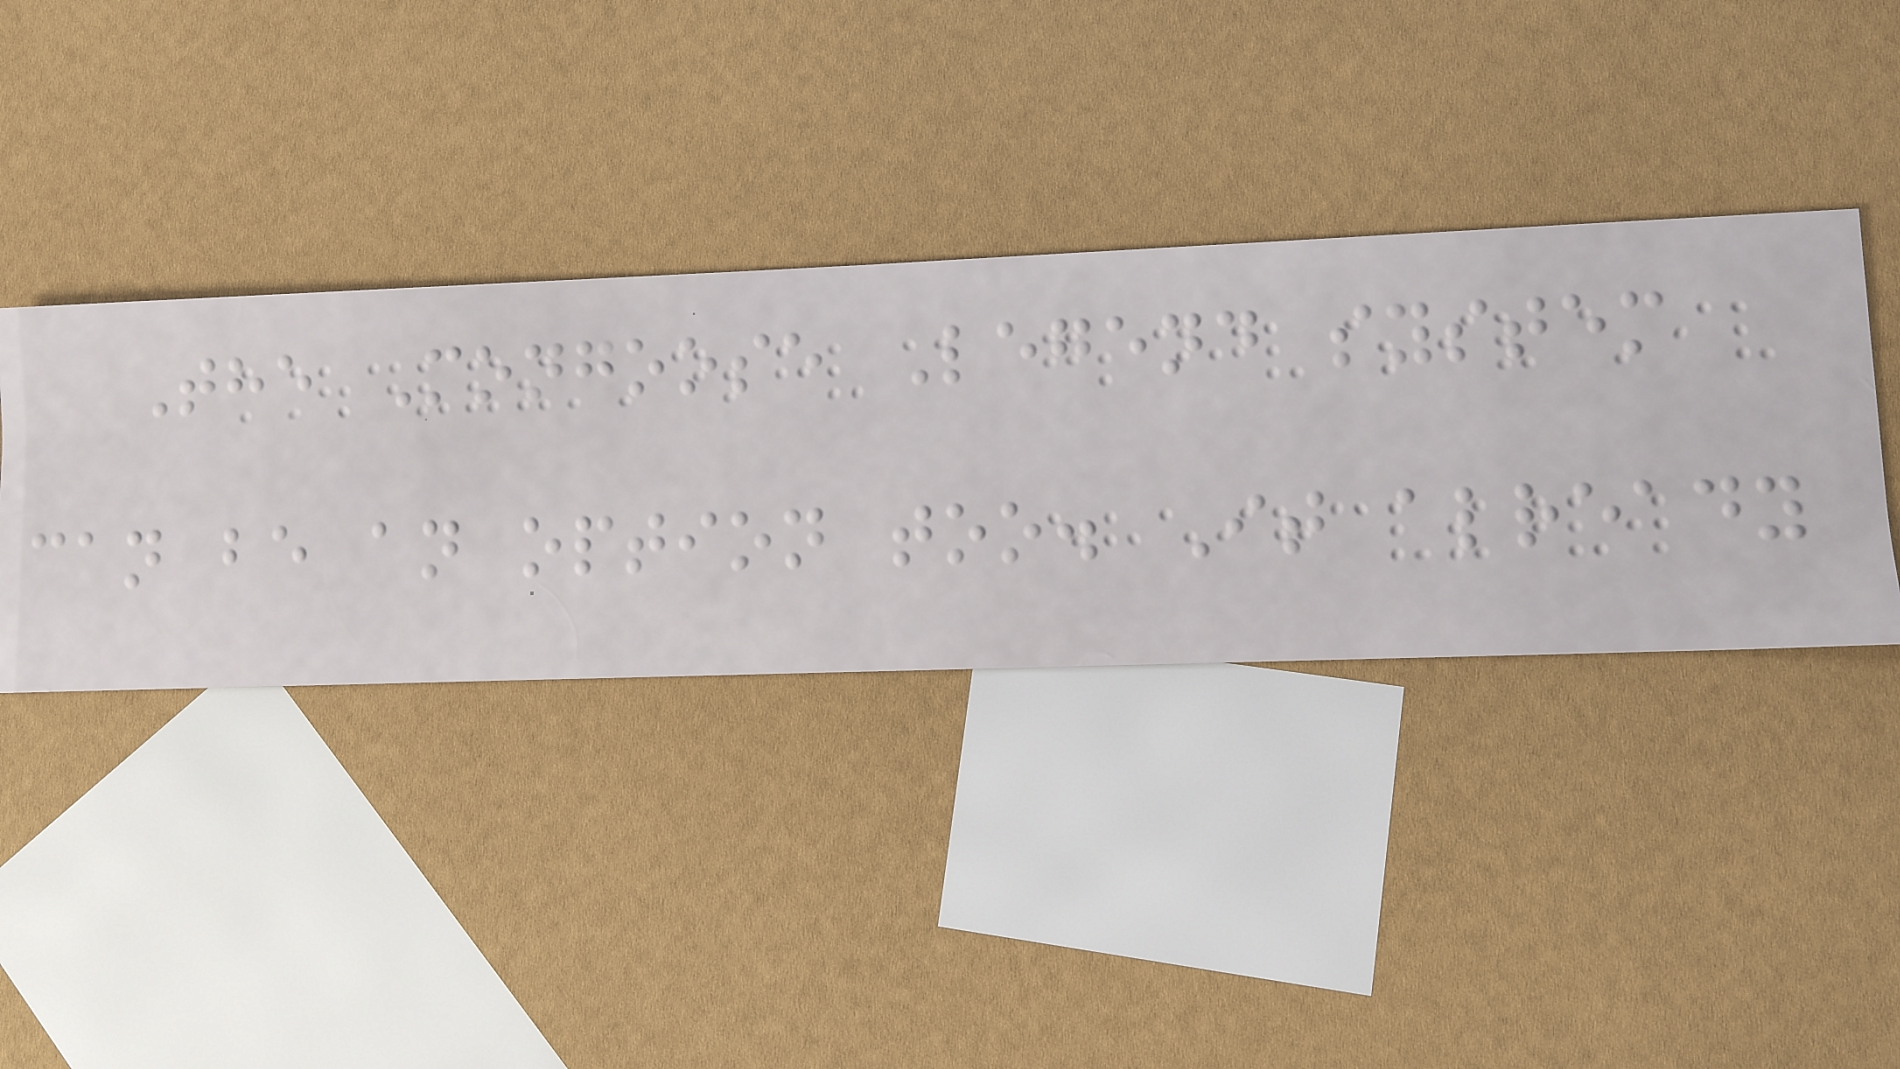The Mongoose Legend system
can be an option too. It already
